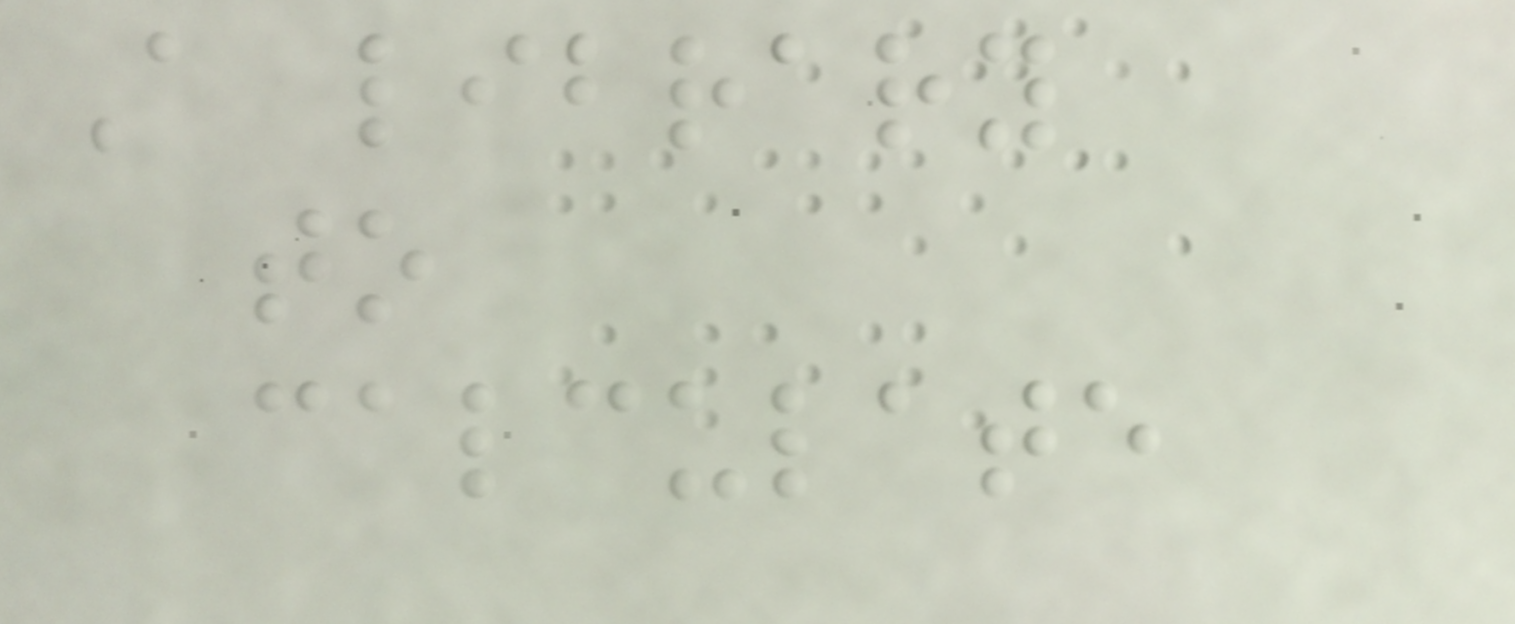A library
to
calculate
